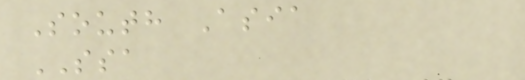South Asia
SSA
